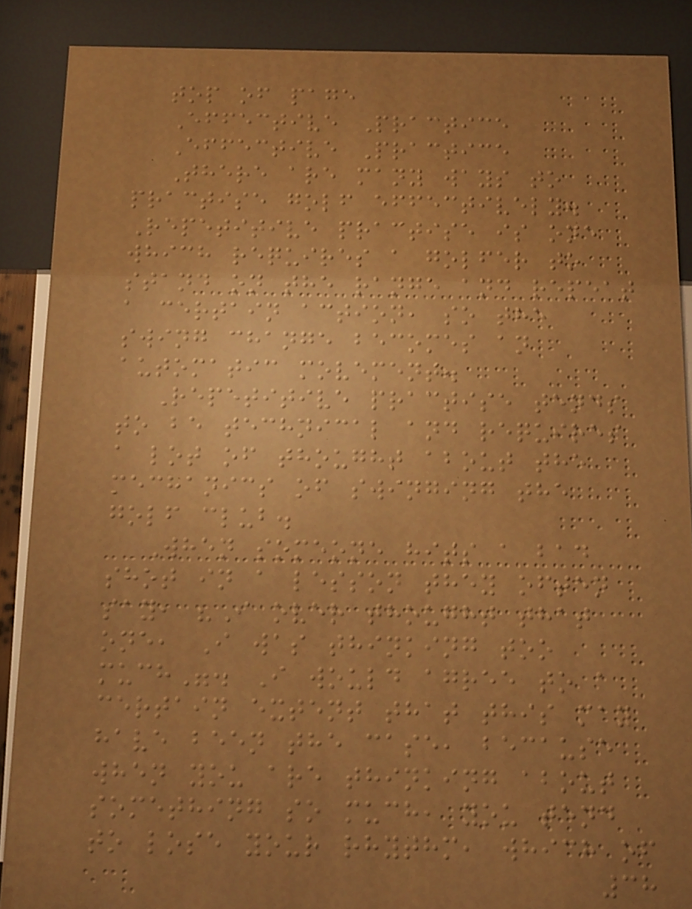top of page
Effective Practice
Effective Practice
There are many ways to
practise golf effectively.
Repetitive practise is one
which requires a golfer to
stand on the range and repeat
a certain action, so the
swing change becomes an
automatic movement.
Repetitive practise tends
to be technical and requires
a lot of thought about the
mechanics of swinging the
golf club.
When someone hits a bad
shot in a lesson they often
say, "I over thought that
one, I was thinking too
much". I would agree to a
certain extent that this may
have been the case, because
when you are thinking about
something so much, you tend
to lose your rhythm, which of
38
